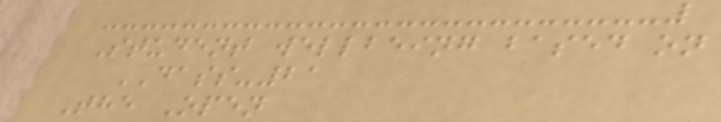Student wellbeing based on
DASS-21
The Open
